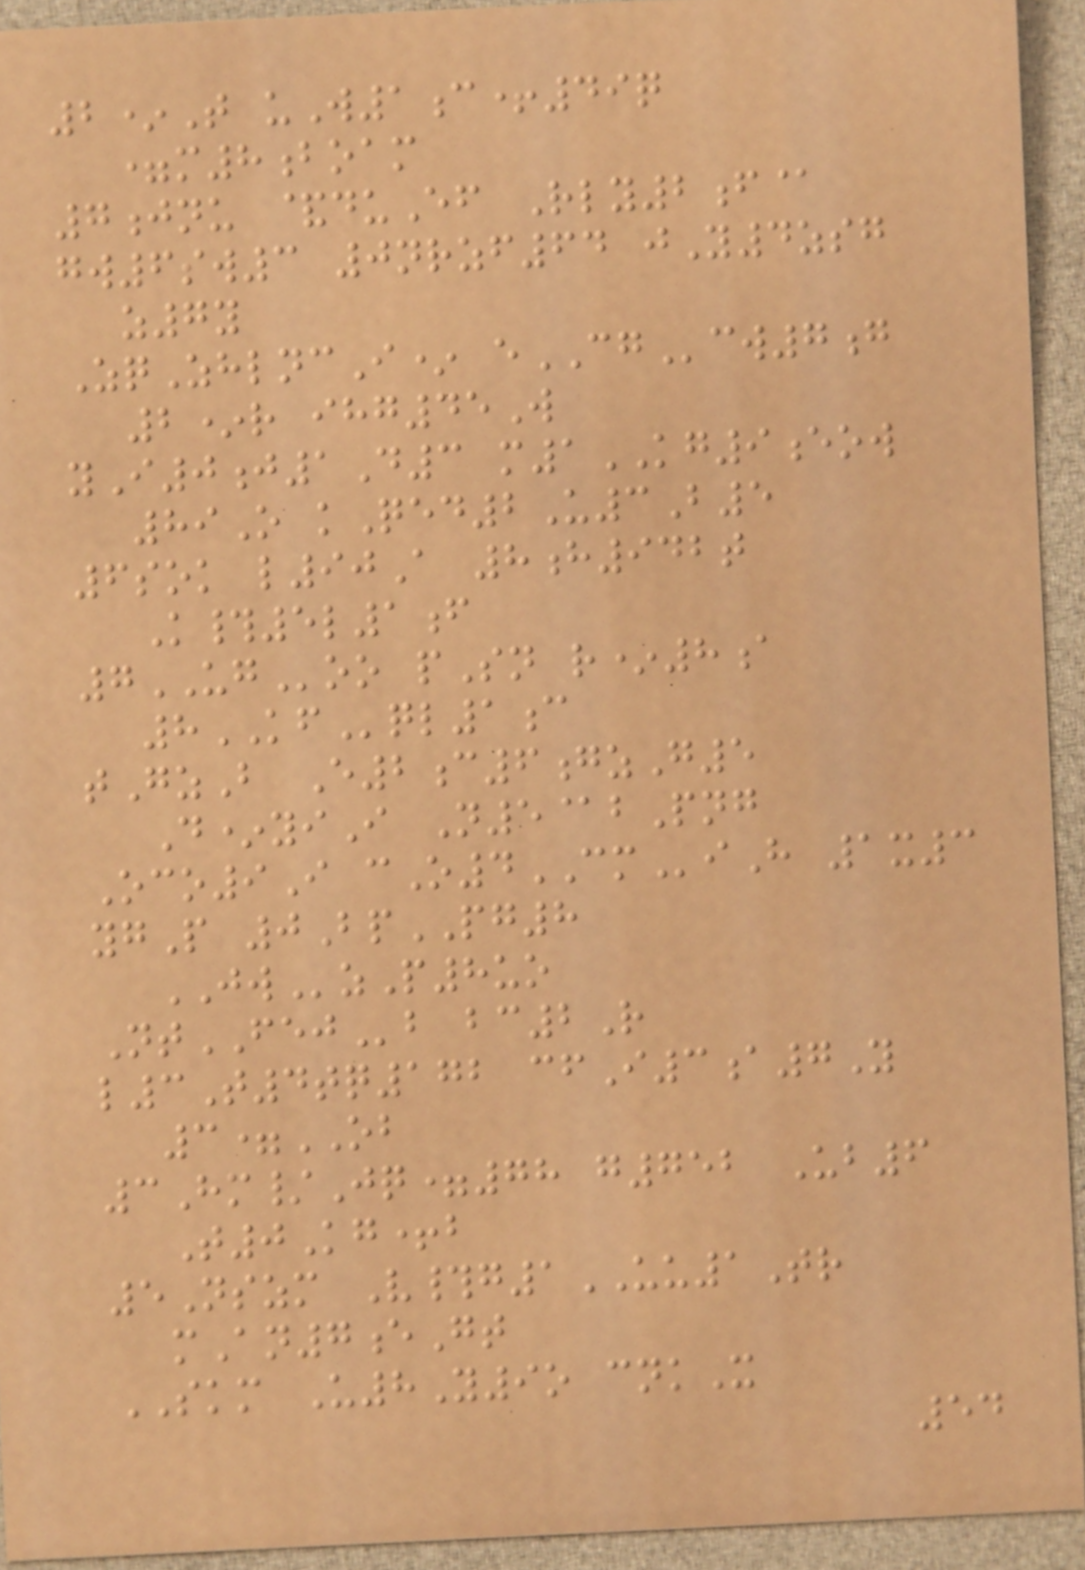2*T uW1c+49q
=m8boam
7jnu &duEf Rly2f@
gw6sw3 0nrzf64 jY4zsg
z7y
ZqZhlncI* eCGcw7g
2*r ihg45W
yI0j1D3 m1KG9eow
89O kQed2U3B5
6sok l90A 8h942t
K#5l1f
7UGoo pSn r*8a
8KFql1c
tGzB E2c6gzG5
D*yiI N5@bPng
Oco9I cO4CMiH 1x3
ygP 0BpPG8
JWzP8uo
NtFEJb bc2R
l3T4tq172 cfI3a7Y
3=OB
3Hm/Jq=78 g752 Ub6
T0Kg+b
5Nszm V#g1UU1Tr
mAn7eGt
SKM U8Y9o cnkX
54
